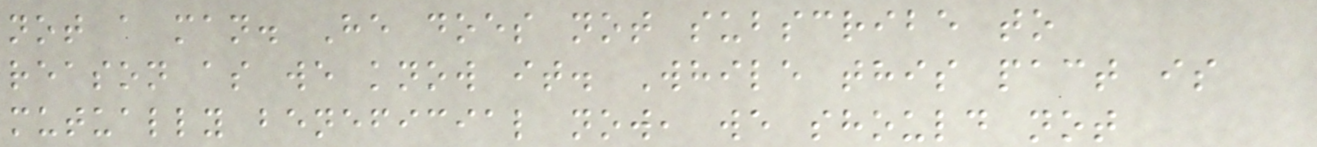not a man. He does not subscribe to
reason as we know it. While this pact is
mutually beneficial now, we should not
